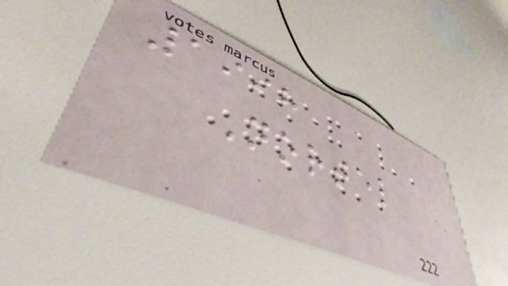1998
Nortel
